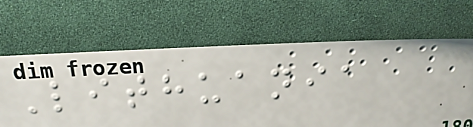Lithuania
